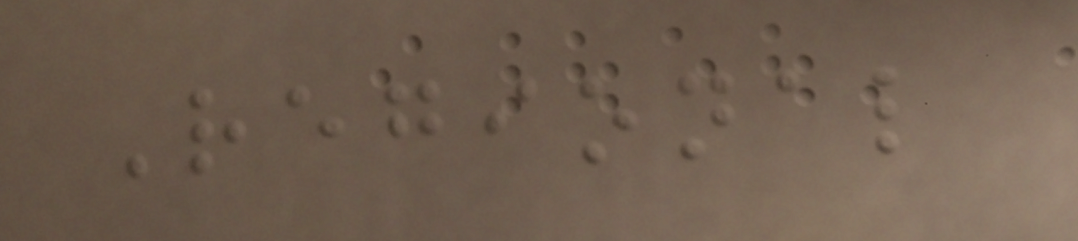Regional
